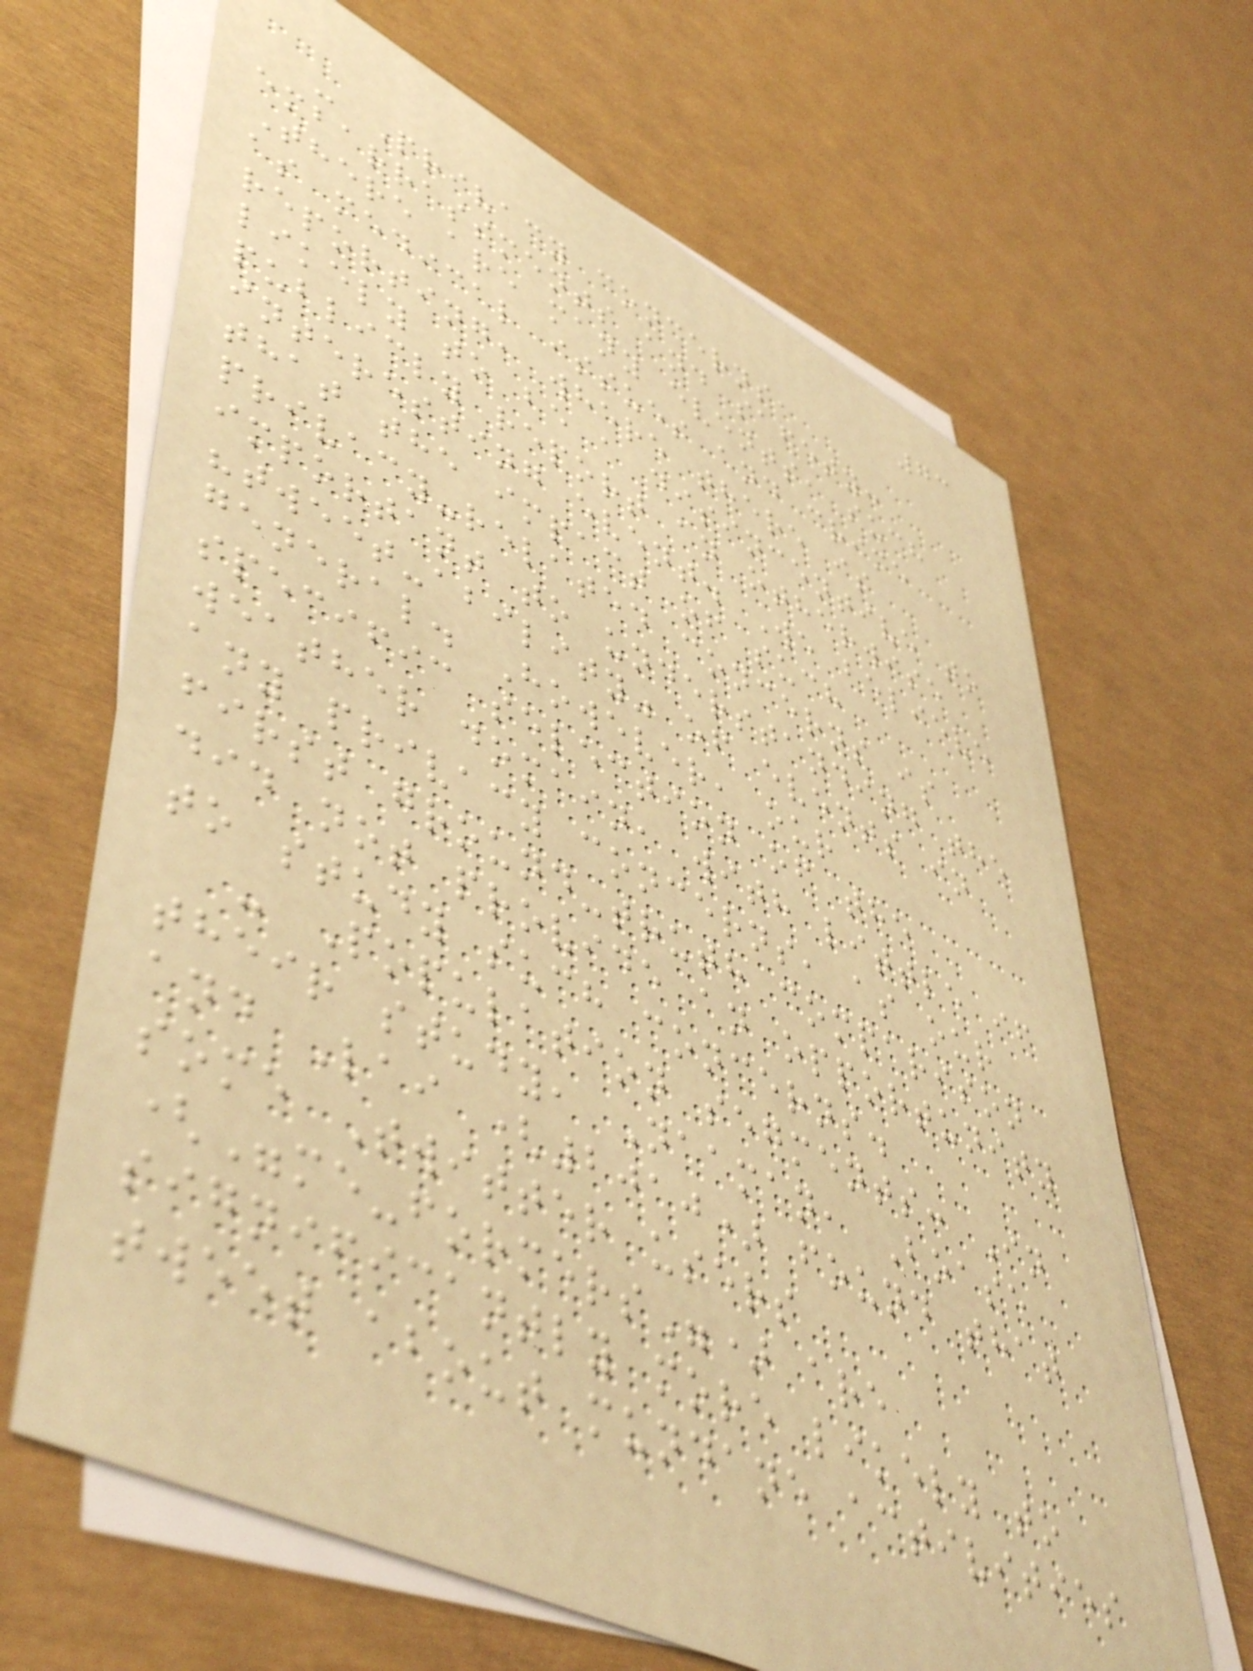73
- Privacy concerns,
embarrassments and safety:
There are many events, such
as medical issues and crime
reporting, where there is
likely to be a disincentive to
publicly report an otherwise
interesting event. We believe
that the impact of such
privacy-related concerns is
important to understanding the
"tweet-ability" of events in
general. However, our
specific selection of the
weather domain, with little if
any privacy concerns, as our
first ground-truth comparison
did not provide an opportunity
to study such concerns.
- Population segments: In
their study, Naaman, Boase
and Lai (2010) found that
some Twitter users
("me-formers") are
significantly more likely to
tweet about mundane activities
